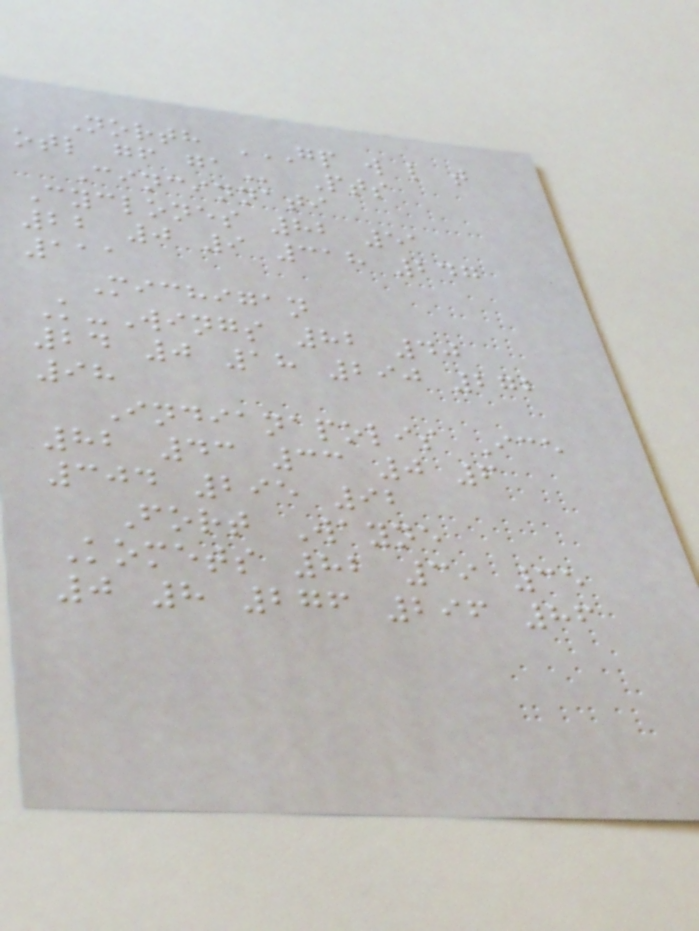North GP W L T
OTL GF GA Pts
Cincinnati
Cyclones 82 51
22 0 9 318 247
111
Michigan
K-Wings 82 40
24 0 18 290 272
98
Indianapolis Ice
82 43 33 0 6
304 295 92
Fort Wayne
Komets 82 39 35
0 8 276 296 86
